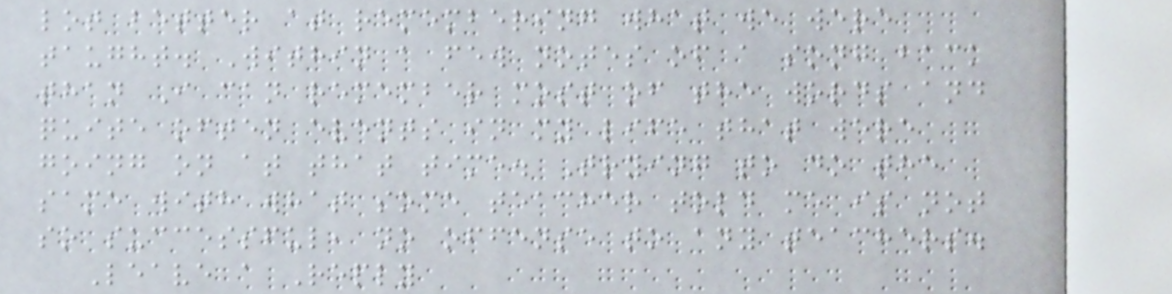lot better at remembering what we were
taught. Within a few notes of a song back
than I can remember most of the words and
quite often events in my life that were
going on at that time. Trying to do the
same with what some teacher told me is not
so successful, no offense to any teachers.
Leave a Reply
